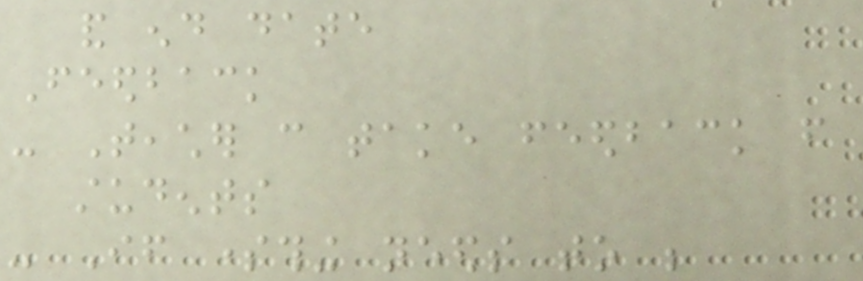and end date
Feedback
- Teacher can take feedback from
students
- If something needs to be
